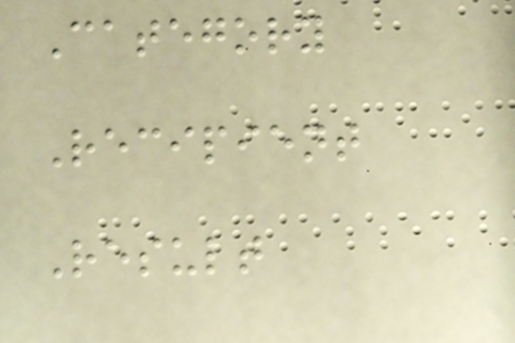Category
Recipient
Result
